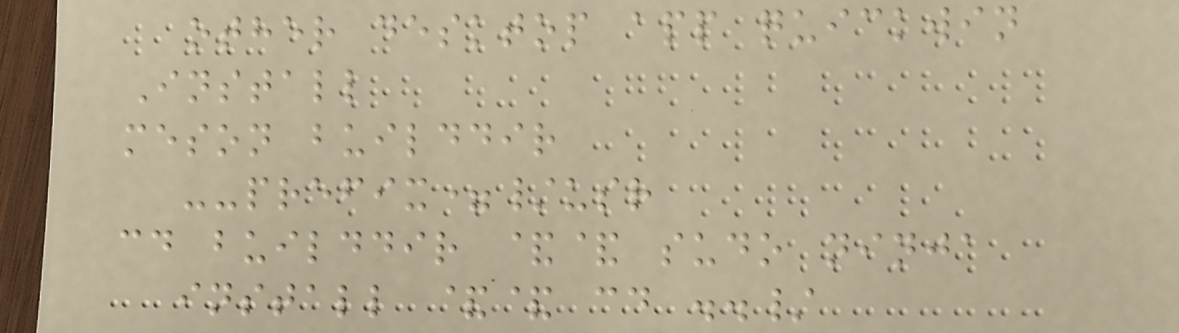other desktop app quickwin
Install
meson builddir
--prefix=/usr
cd builddir && sudo ninja
install && cd ../
